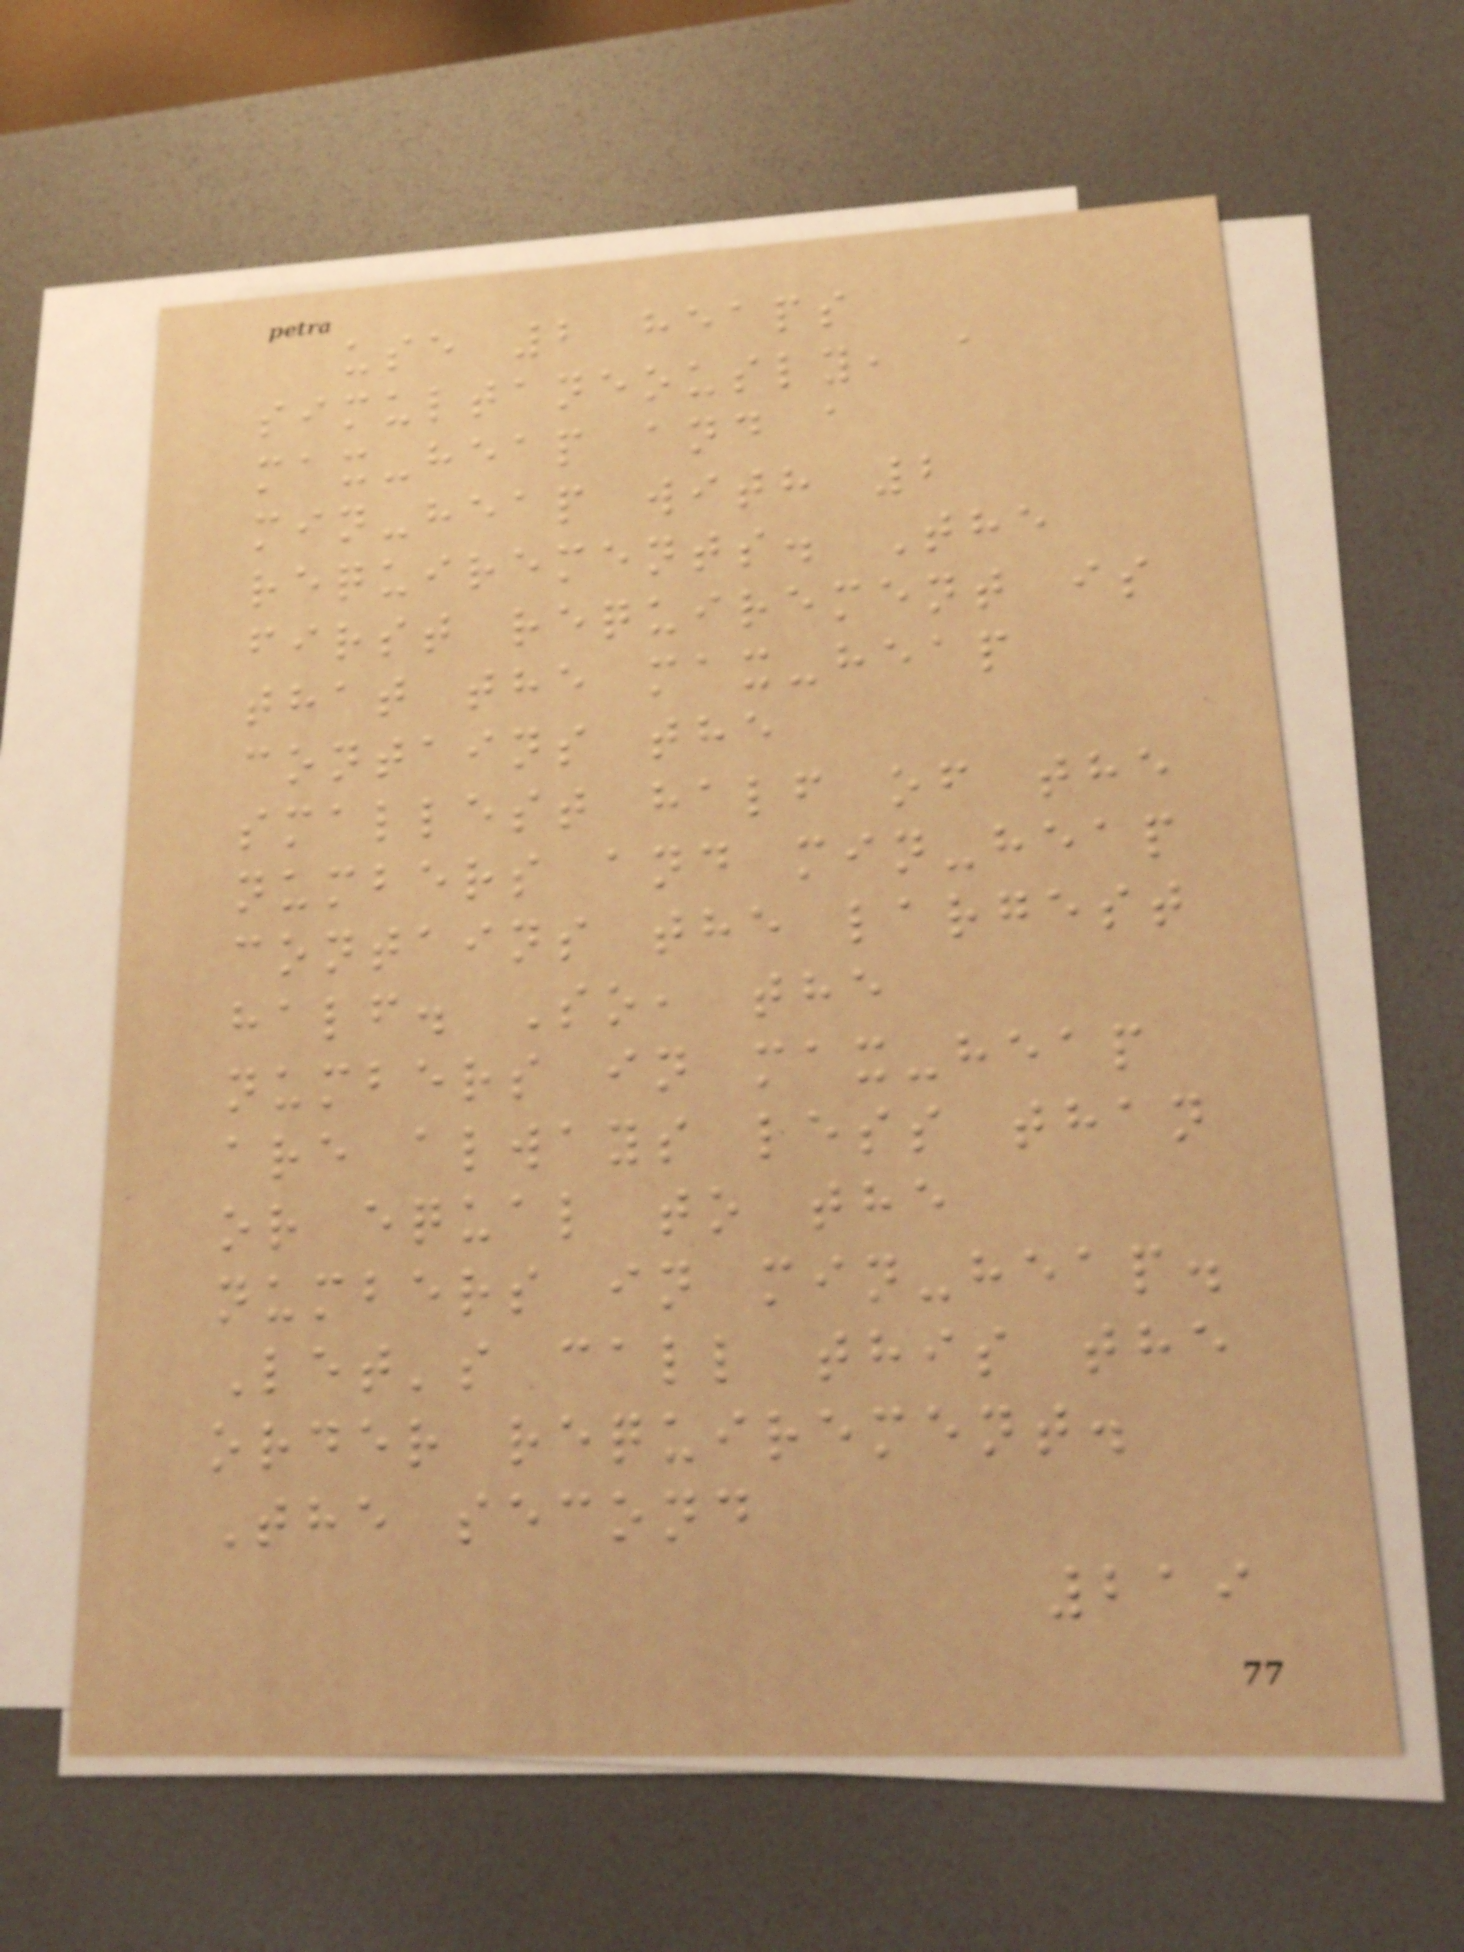use 2 heaps
simultaneously, a
max-heap and a
min-heap with 2
requirements. The
first requirement is
that the max-heap
contains the
smallest half of the
numbers and min-heap
contains the largest
half. So, the
numbers in max-heap
are always less than
or equal to the
numbers in min-heap.
Let's call this the
order requirement.
The second
219
